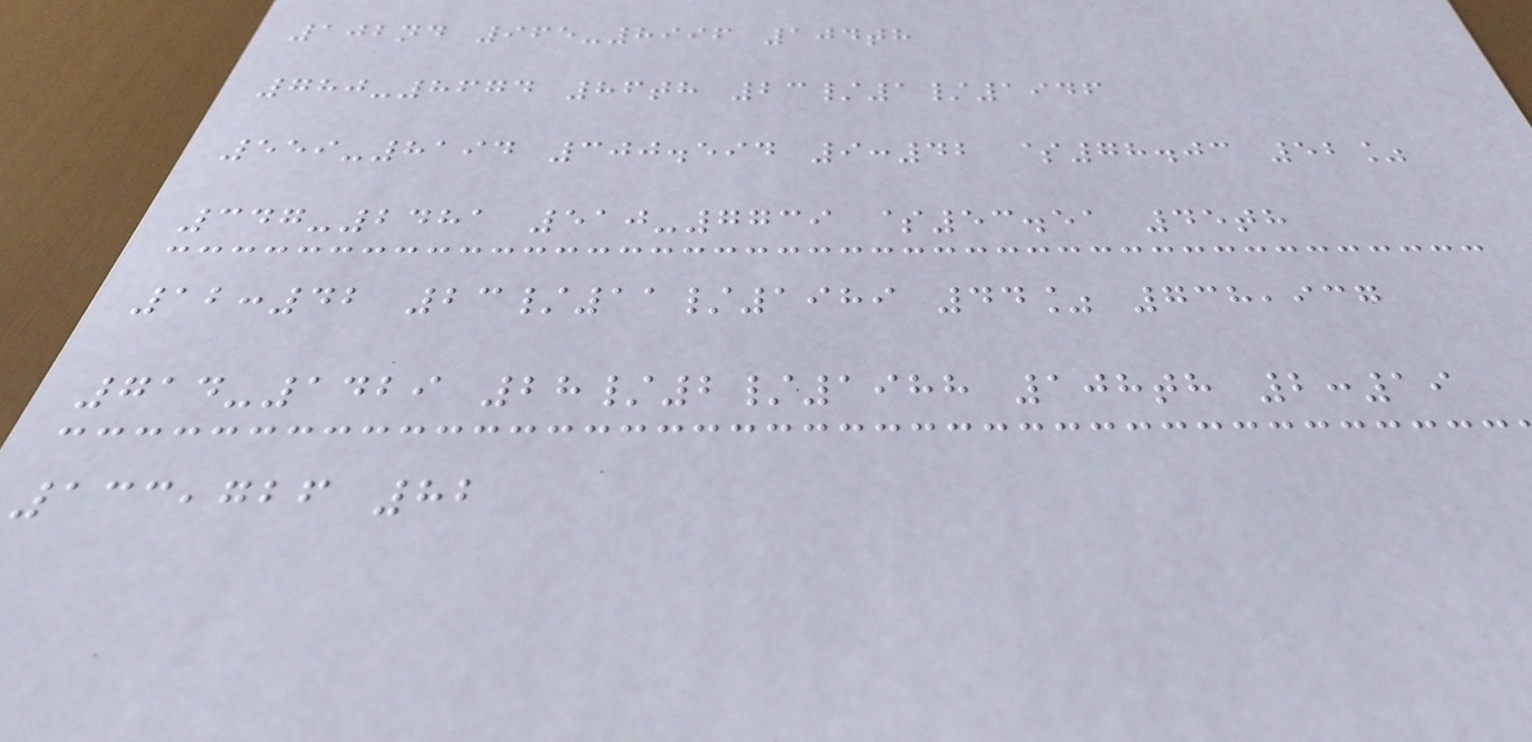102nd 965-8996 104th
780-8674 86th 23/1/1946
559-8194 300.594 9:42 $78.03 52%
347-2481 510-7739 $53.51 45th
12:42 23/11/1989 44% 738,937
714-1429 28/2/1988 108th 2:19
133,726 82
